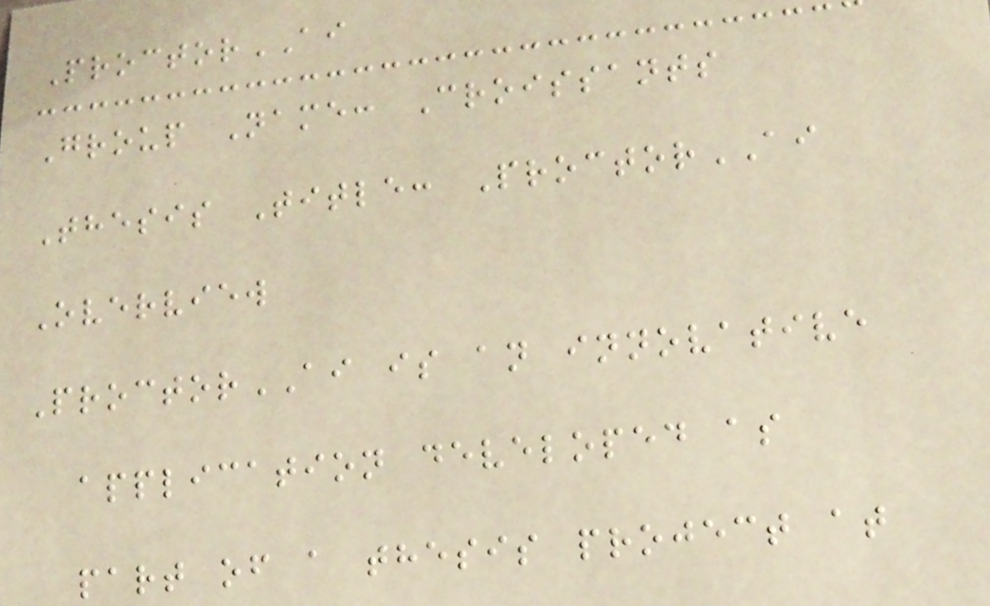ProctorAI
Group Name: Croissants
Thesis Title: ProctorAI
Overview
ProctorAI is an innovative
application developed as
part of a thesis project at
